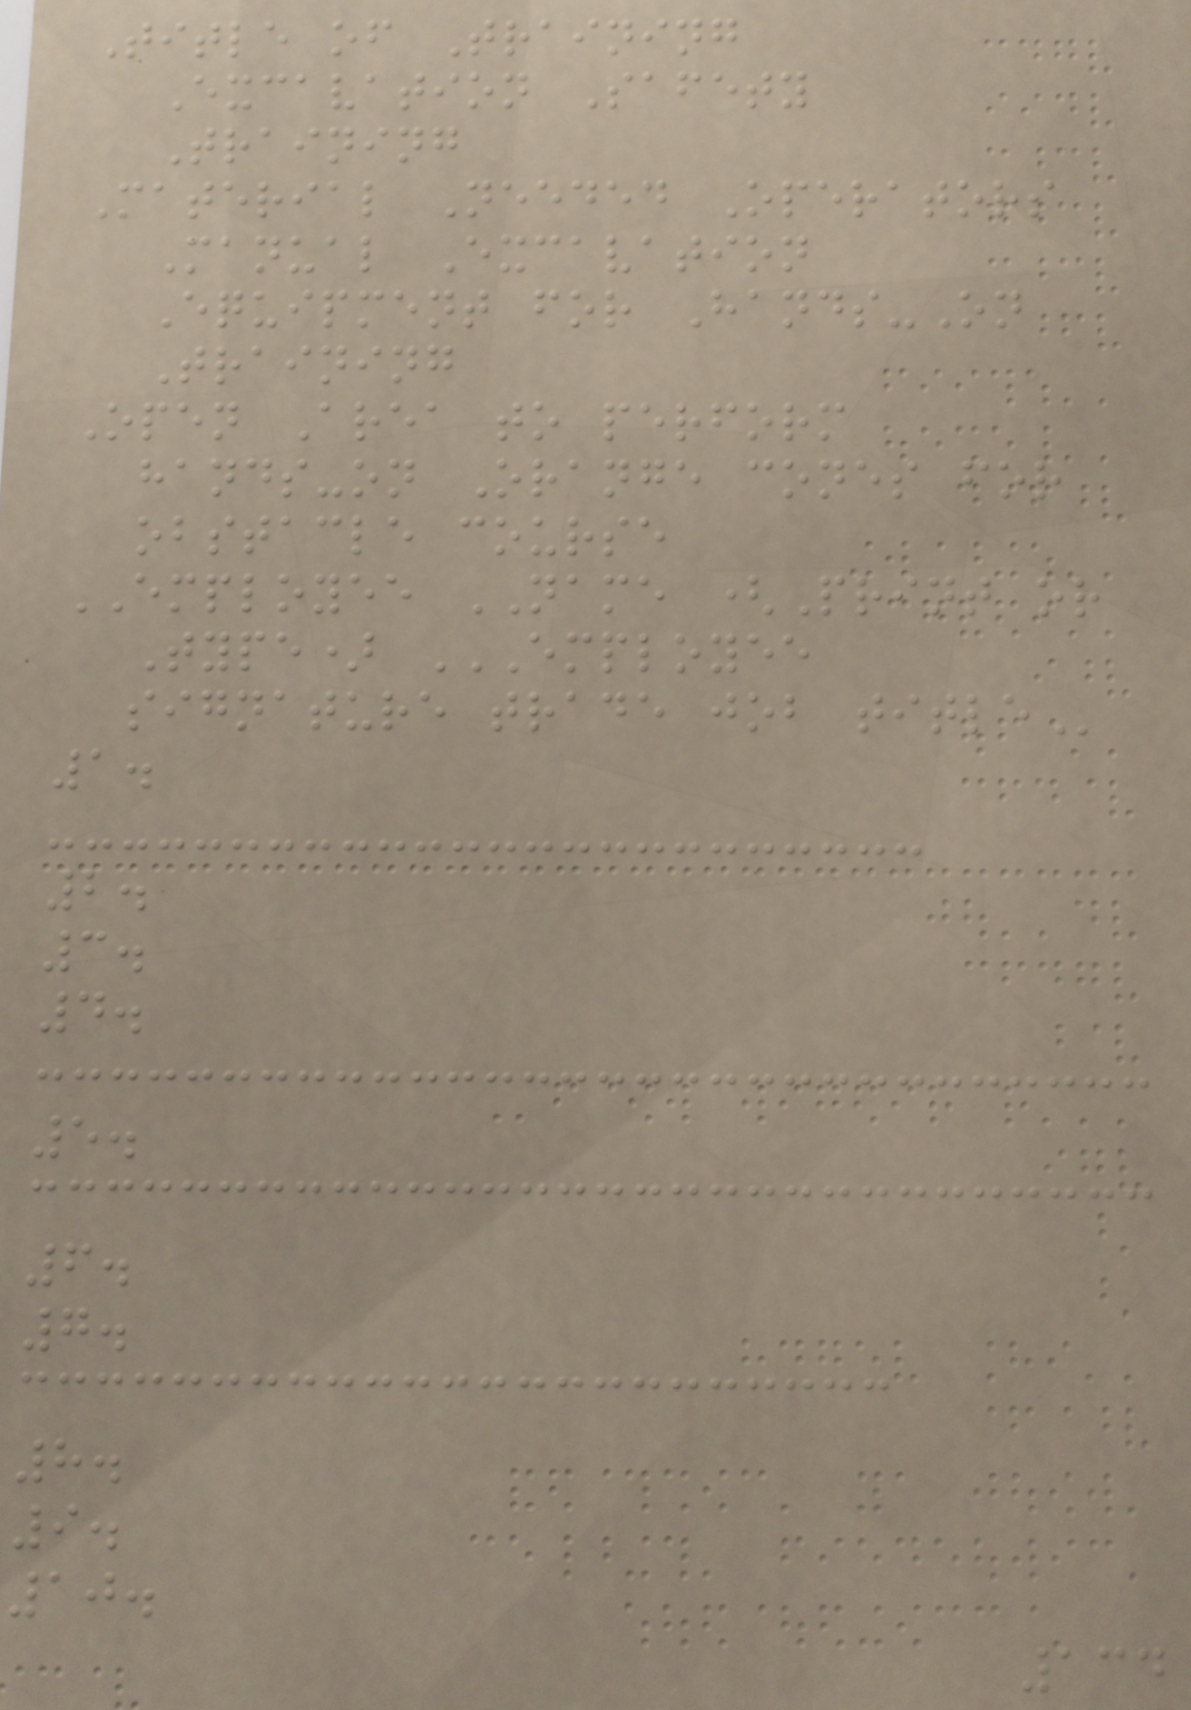Title of Training
Excavation Safety
Training
Material Needed Operators
Manual Excavation
Equipment for Hands-On
Training
Open Area to perform
hands-on Orange cones for
obstacle course
EMPLOYEE NAME (Print or
Type) EMPLOYEE
SIGNATURE TRADE JOB TITLE
1.
2.
3.
4.
5.
6.
7.
8.
9.
10.
134
